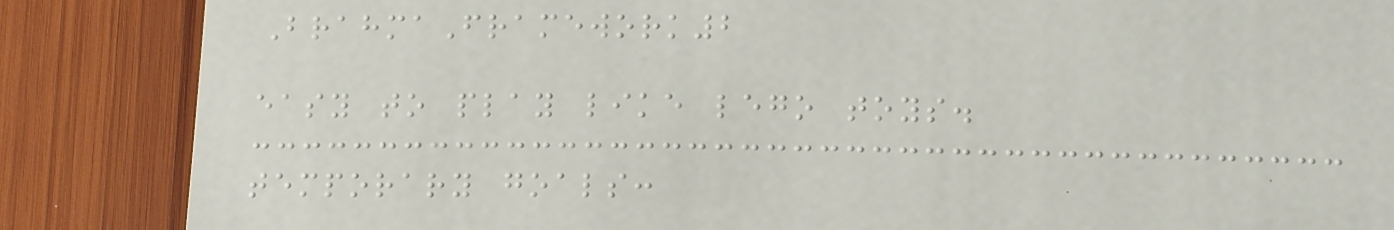BrahmaFramework2
easy to play like lego toys.
temporary goals:
